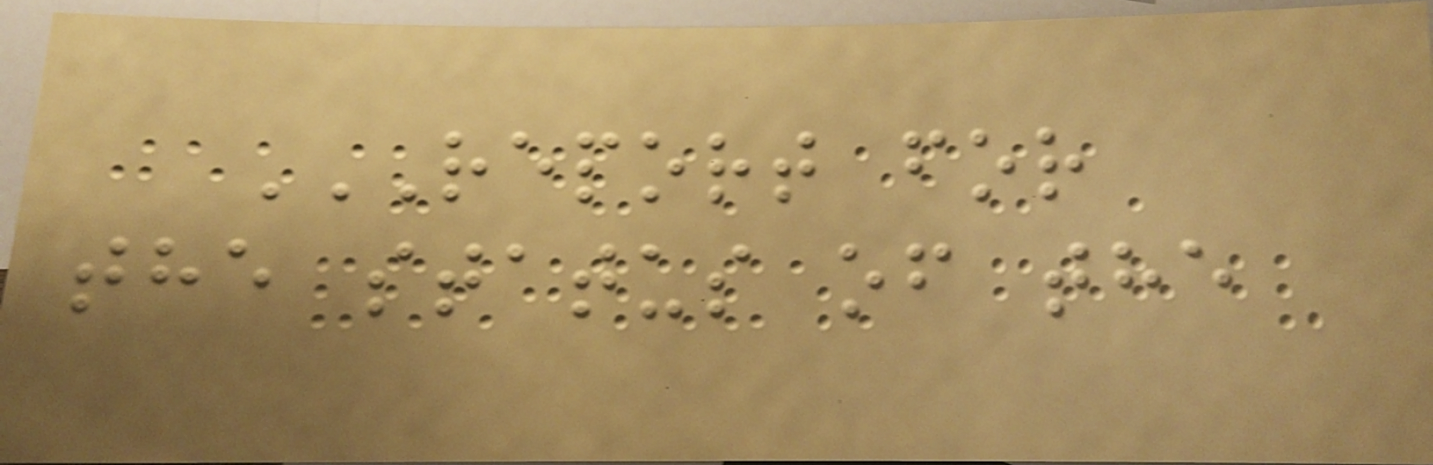REPORT FOR
THE STATUS OF THE
